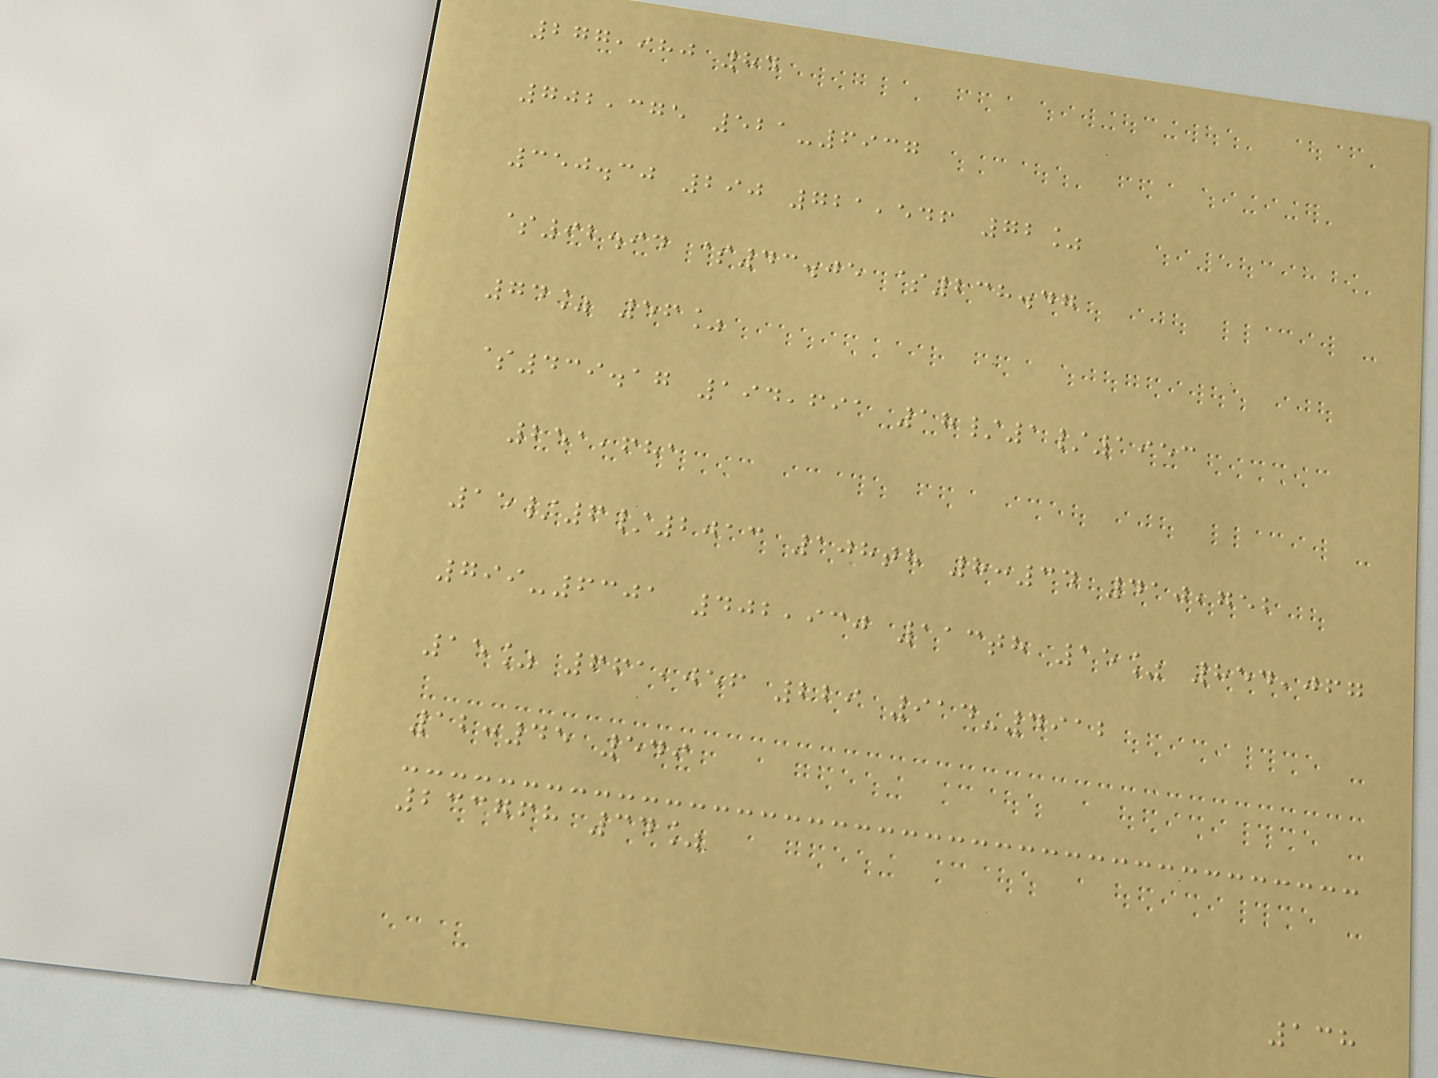277,980 84
702,375 521-6937
350.30 290 721,546 72%
$92.94 $43.05 $238.47
74% 56%
$439.17 194,691 18/1/1953
251,681
15/6/2013 108th 8:34 410,752
799-6301 402,930 113th 15% 854,067
15% 661,056 229 914-4912
12:45 549
233768 34%
138
